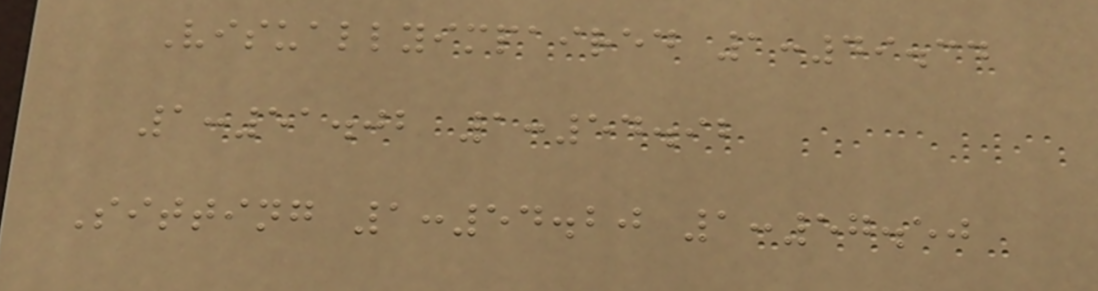Visuallyimpaired 1:49.34
1:51.02 1:54.92
Sitting 1:54.20 1:57.50
